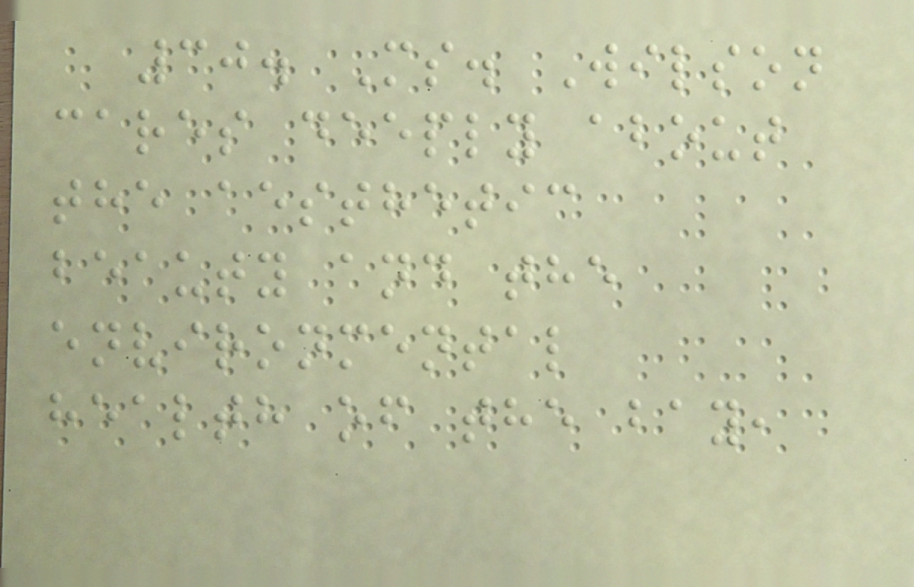30. Ms. Wilson
cares deeply about
the aesthetic
beauty and the
environmental
health of the bay,
